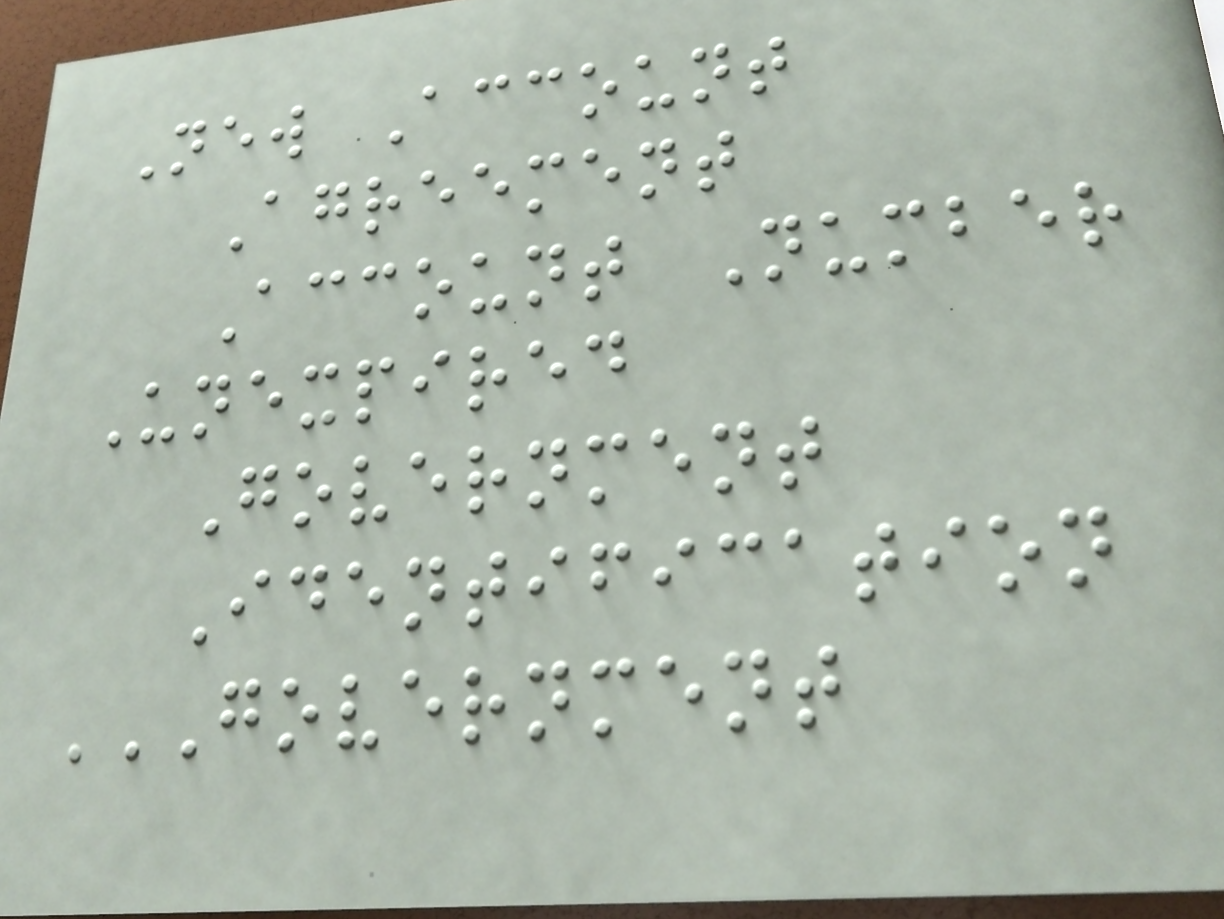New Account
Agreement
Account Number
Unexpired
Government
Identification
GOVERNMENT
